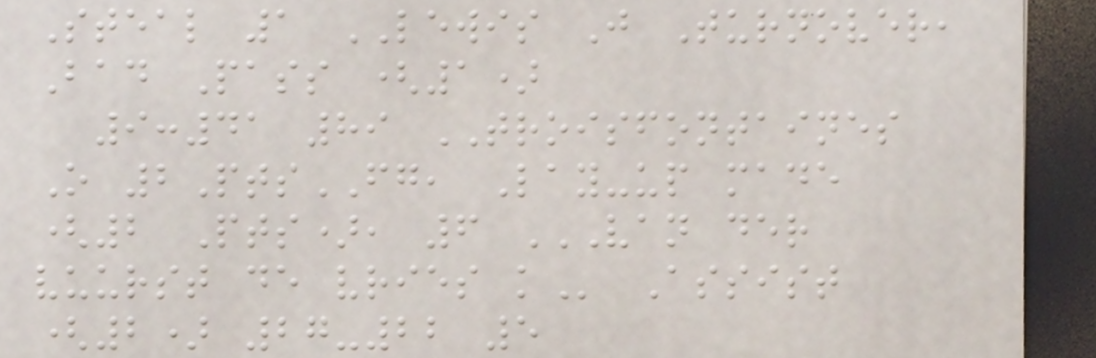Steal 1 LEWIS J Turnover,
Bad Pass (1)
9:41 89 TROISFONTAINES
O 2PtsFG, Lay-up made
(2 Pts), 6 VAN DER
VUURST DE VRIES K Assist
(2) 27-22 5
